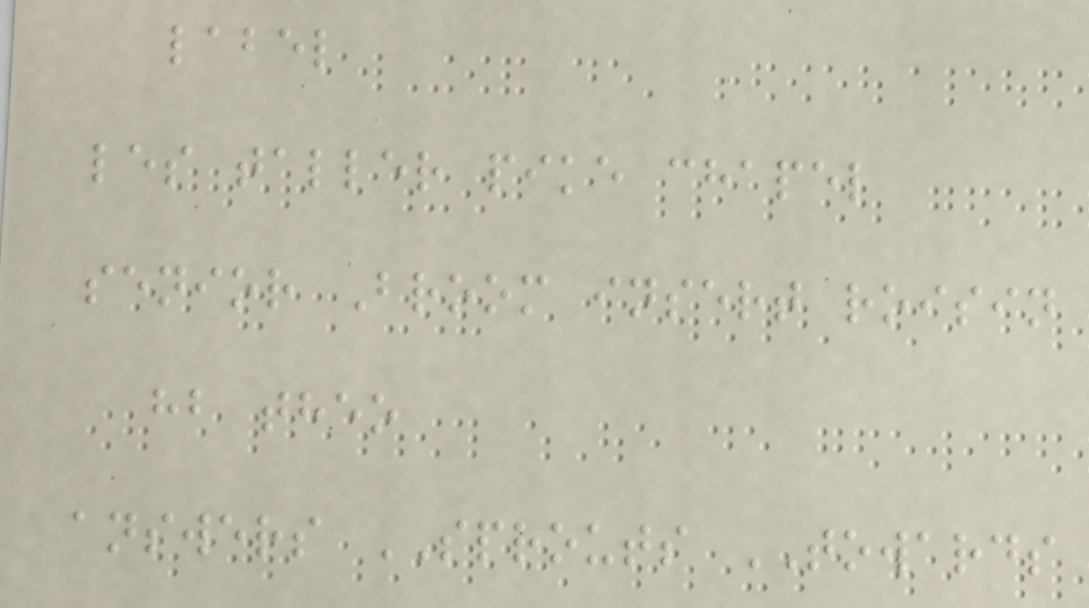label
les taller pike chapel
senior Broom insert roisin
hb theo
answers SPROUTS TOWARDS
